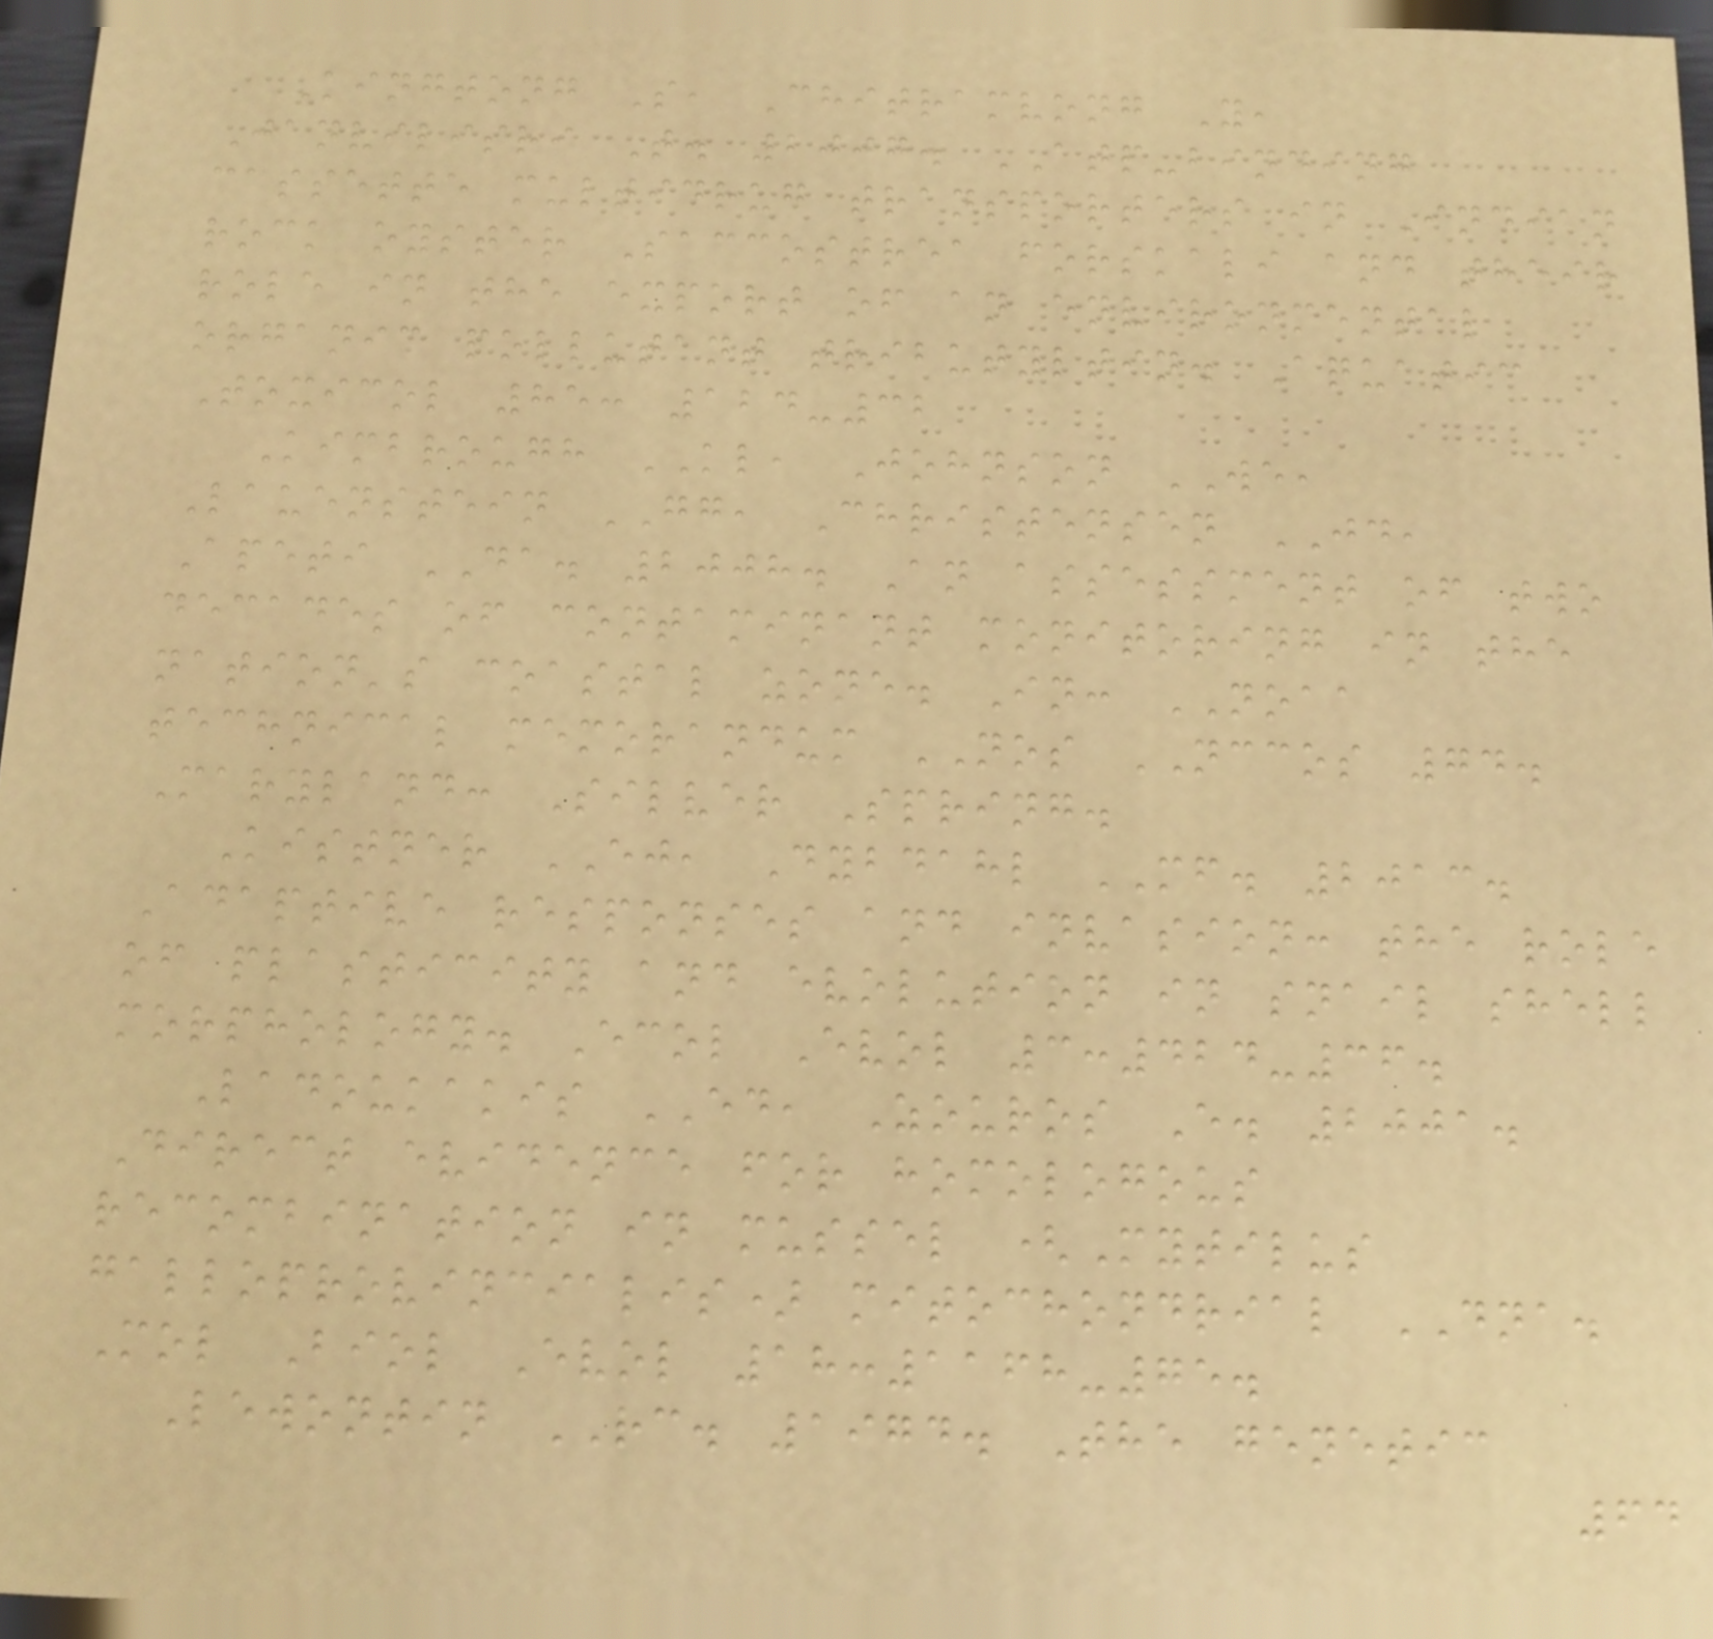Kingtong S, Chitramvong Y,
Janvilisri T. 2007. ATP-binding
cassette multidrug transporters in Indian
rock oyster Saccostrea forskali and their
role in the export of an environmental
organic pollutant tributyltin. Aquatic
Toxicol 85: 124-32
Kimbrough KL, Johnson WE,
Lauenstein GG, Christensen JD,
Apeti DA. 2008. An assessment of two
decades of contaminant monitoring in the
nation's coastal zone. In: NOAA
technical memorandum NOS NCCOS 74.
Maryland: Silver Spring.
Kistner EJ, Dybdahl MF. 2013.
Adaptive responses and invasion: the role
of plasticity and evolution in snail shell
morphology. Ecol Evol 3:424-36.
Ladoukakis ED, Zouros E. 2001.
Direct evidence for homologous
recombination in mussel (Mytilus
galloprovincialis) mitochondrial DNA.
Mol Biol Evol 18:1168-75.
Lewontin RC. 1974. The genetic
64
